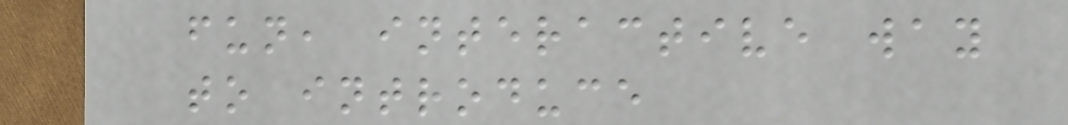fun, interactive way
to introduce
